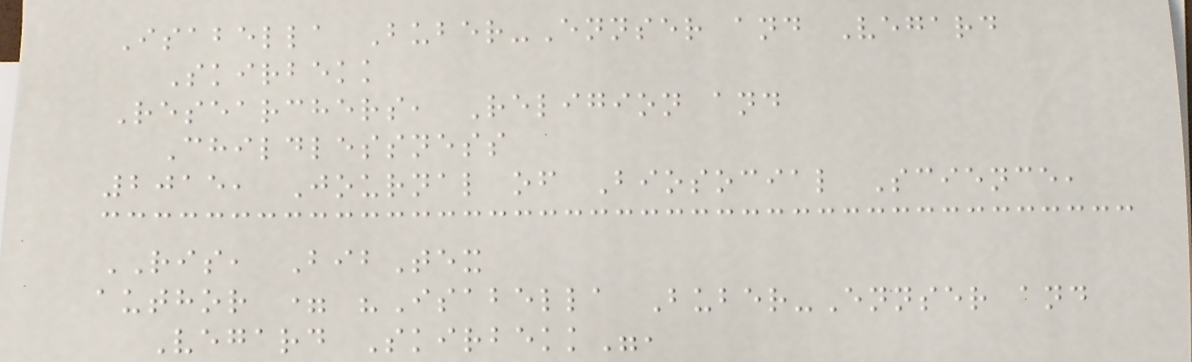Isabella Buber-Ennser and Vegard
Skirbekk
Researchers, Religion and
Childlessness
2015, Journal of Biosocial Science,
RIS, BibTex
author = "Isabella Buber-Ennser and
Vegard Skirbekk",
